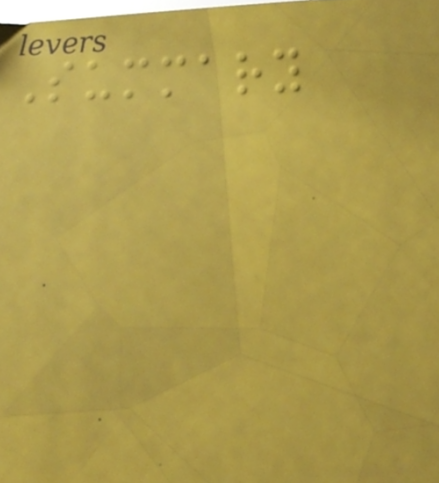Summary
